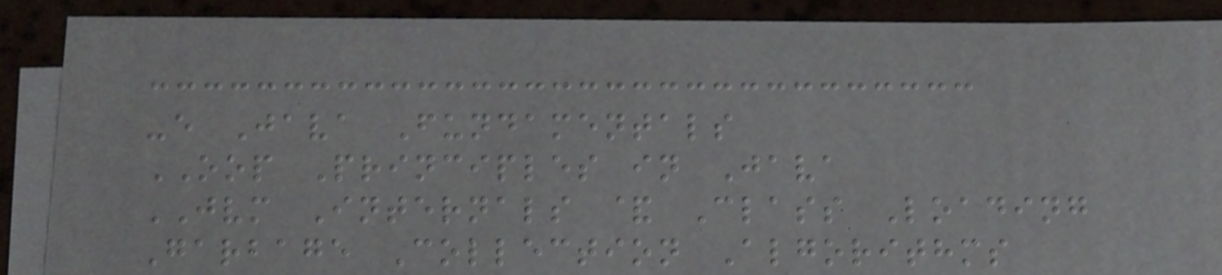-e Java Fundamentals
OOP Principles in Java
JVM Internals & Class Loading
Garbage Collection Algorithms
